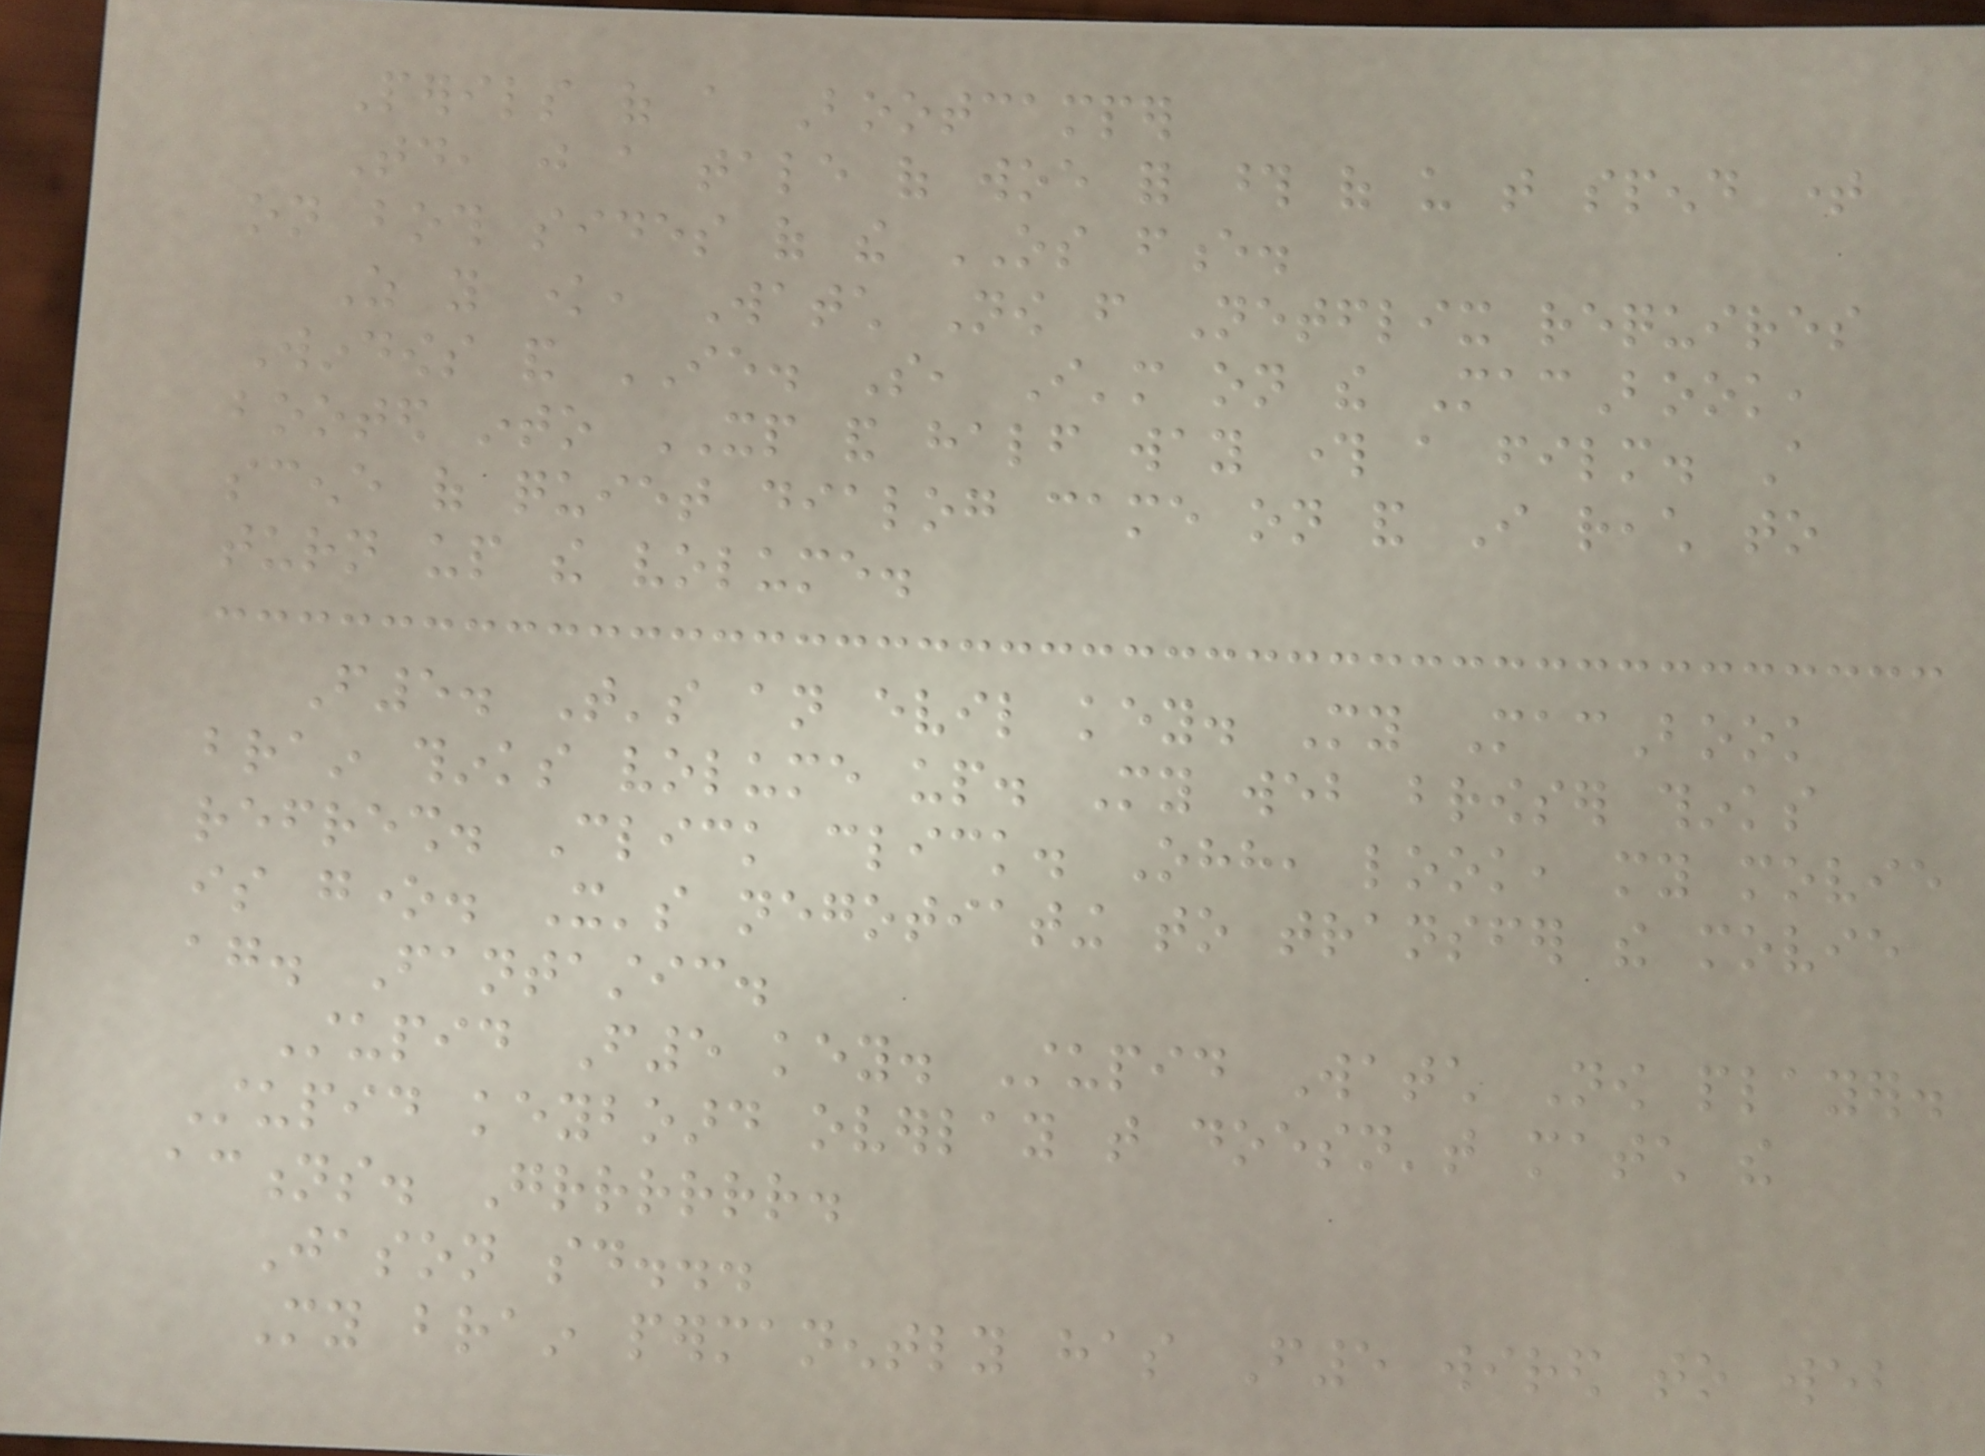Perils of a Bootcamper
Today, just a tale of woe for those of us that spend time
on both sides of the OS fence.
As you know, Watch Now from Netflix requires
Windows and IE. So, I'm on the MacBook,
booted into XP and half way through a film. A
scene of quiet dialog came on and I reach to
turn up the volume.
F5. That's an evil key. My MacBook
brain thinks volume up. My web browser thinks
refresh. Click click. Ohh, look, my movie
is gone. It's negotiating to transfer the movie
again. Fantastic.
Stupid F5 key. Stupid Watch Now player.
Stupid keyboard overlay that doesn't match the
actions. Grrrrrr.
Jason said...
My brain permanently has F5 wired to web
